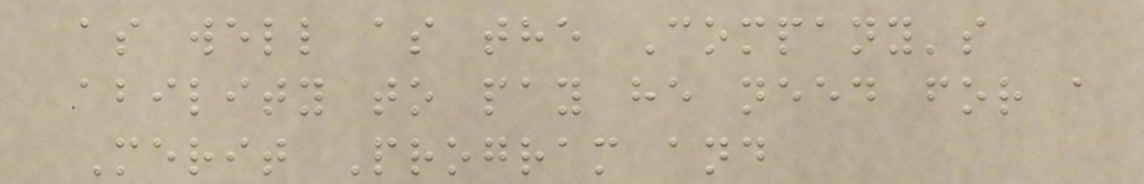as well as the Company's
ability to pay he need for a
Merit Program and
